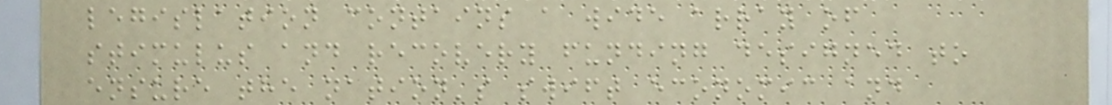legislation contains a wide array of
stimulus and recovery funding designed to
ensure the nation's swift economic and
